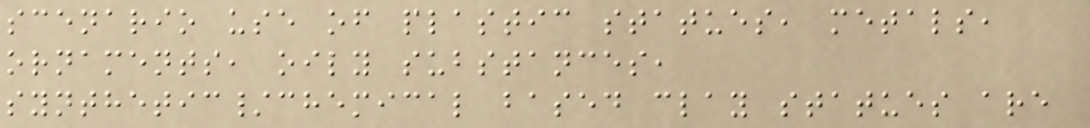scenario use of plastic statues, metals,
ornaments, oily substances,
synthetic/chemical based clay statues are
